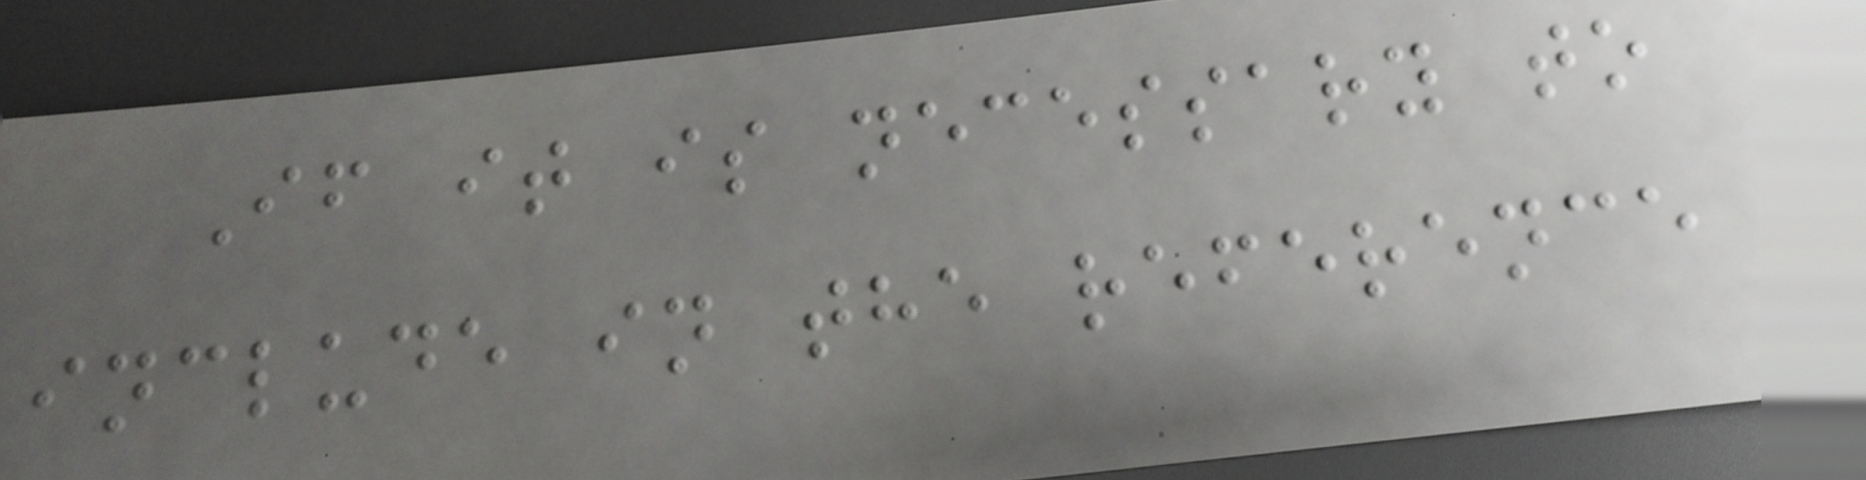If it is necessary to
include in the reference
